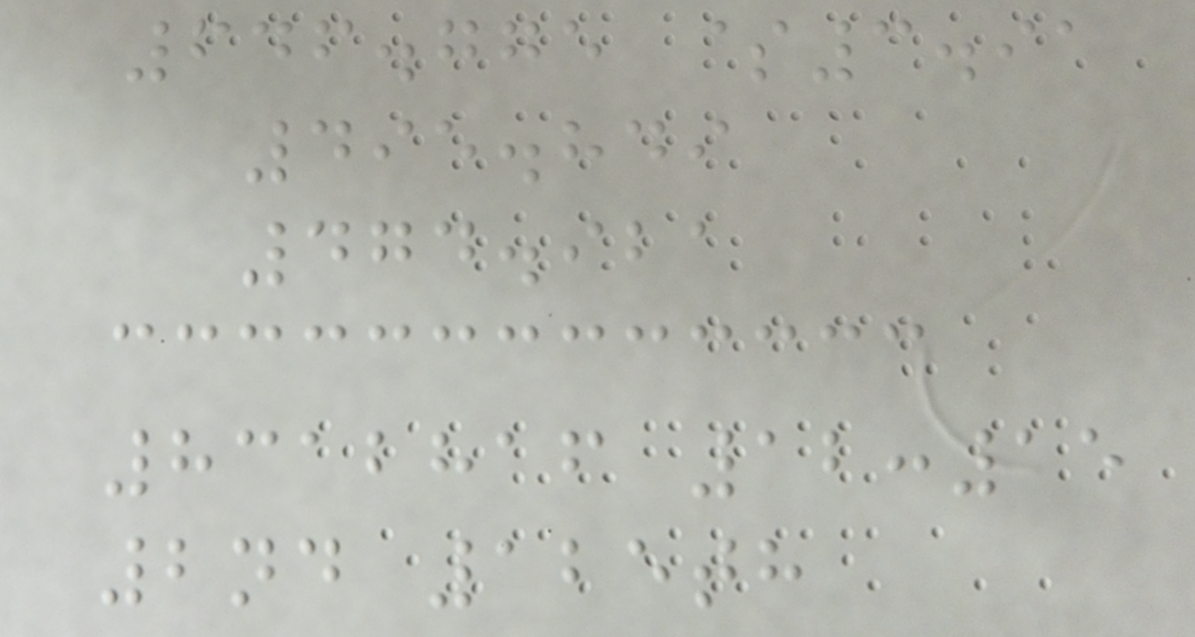646.775 $3.91
495.849
474.921
8312816 12:15
2nd 125th
